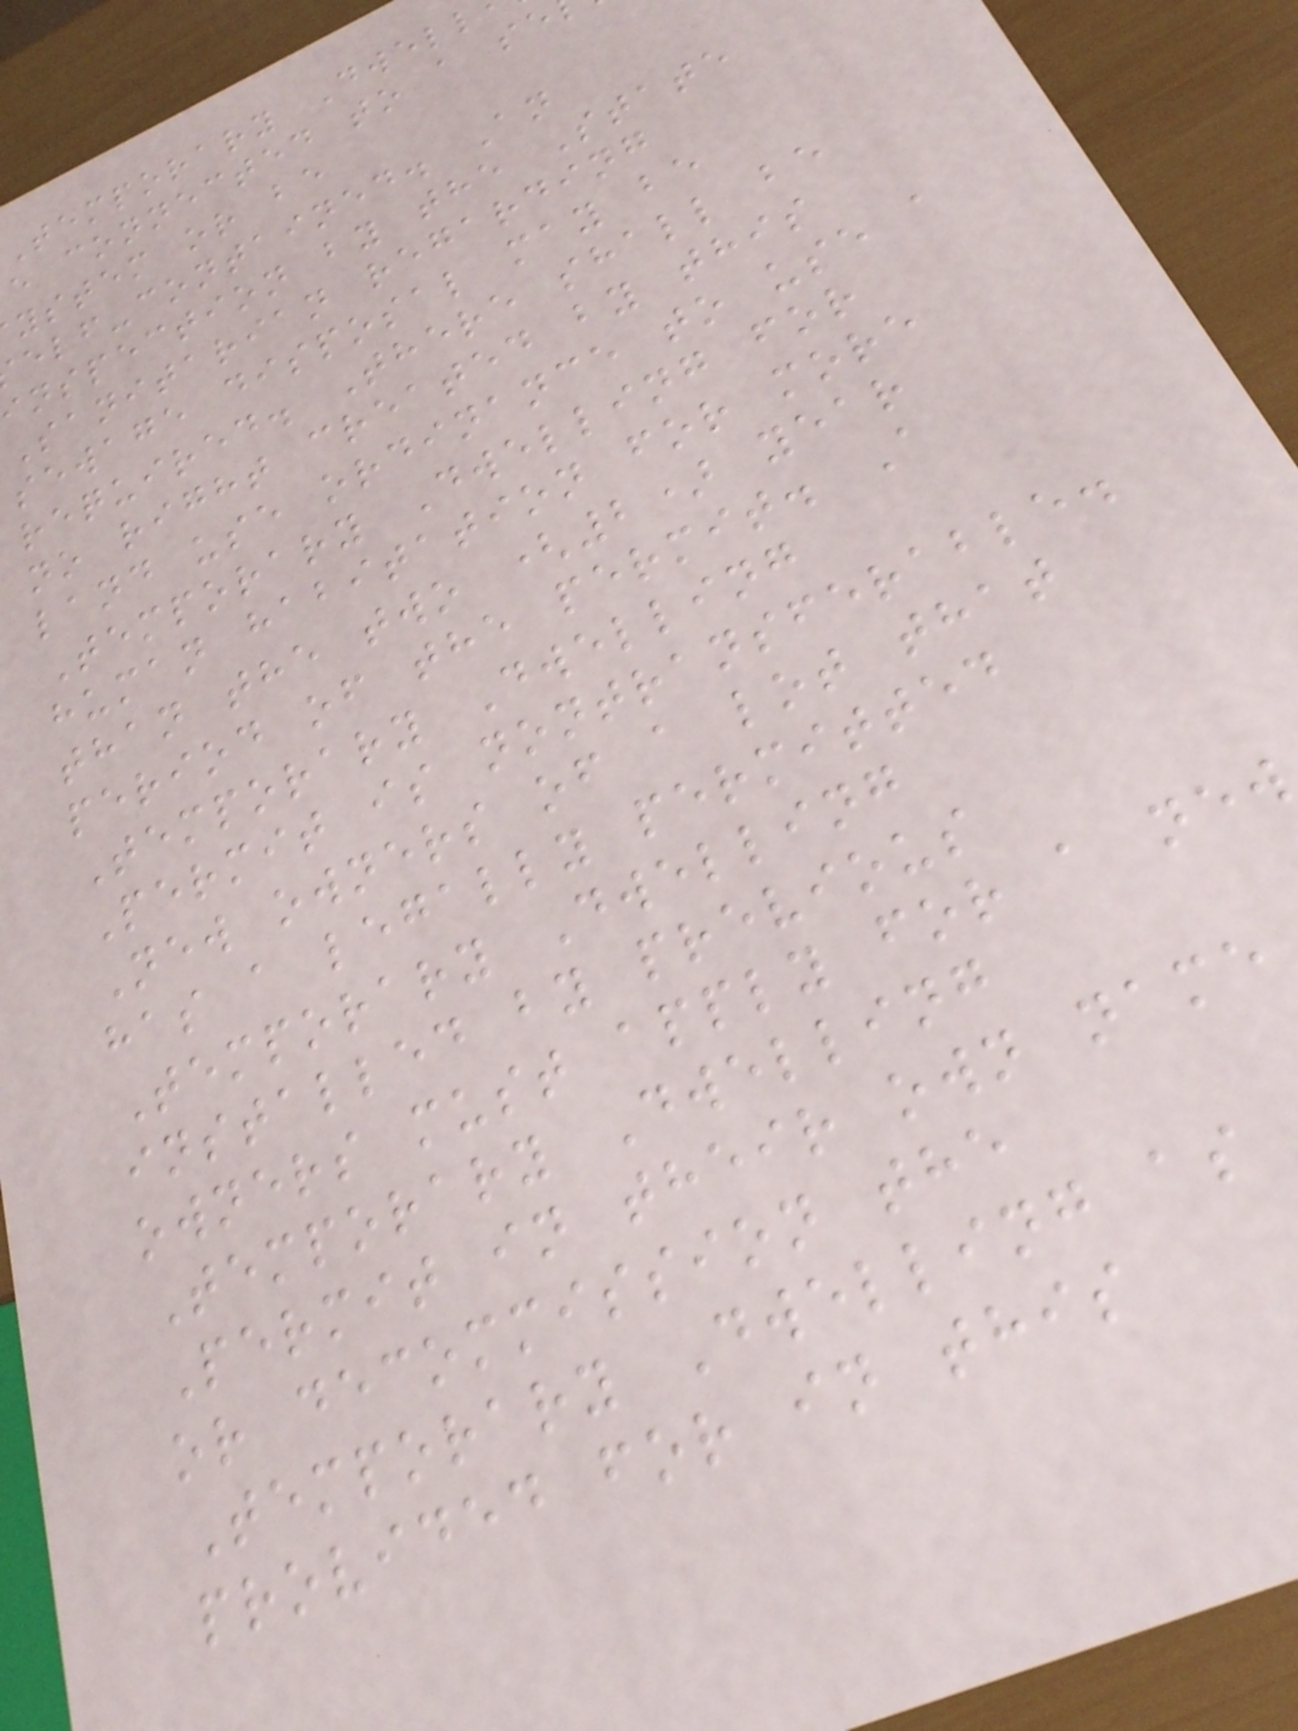Temporary Dwell
e connected to a se
ystem or be
elf-contained. An
inspection by the State
Sanitarian regarding
sewage disposal may be
required. There shall be
no right created by this
land use ordinance to use a
Temporary Dwelling for
human habitation for more
than the two (2) year
period of the permit. A
Temporary Dwelling
Permit is nontransferable.
New owners of a lot that
has a legally permitted
Temporary Dwelling
installed by previous
owners must apply for a new
Temporary Dwelling
Permit in their own name
or decommission the
Temporary Dwelling as
provided for in this
